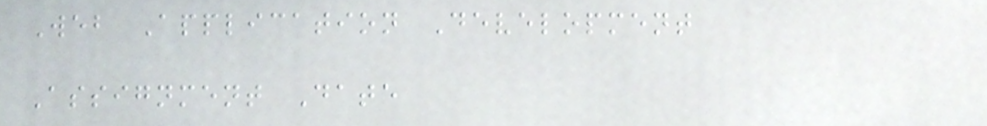Web Application Development
Assignment Date
